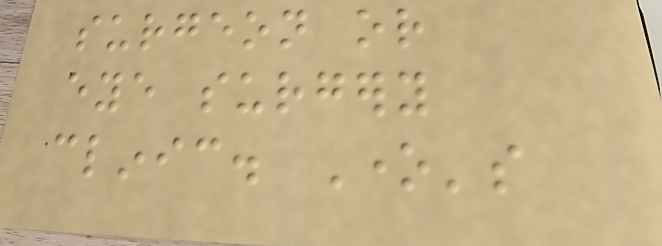surgeon or
eye surgery
clinic. One's
